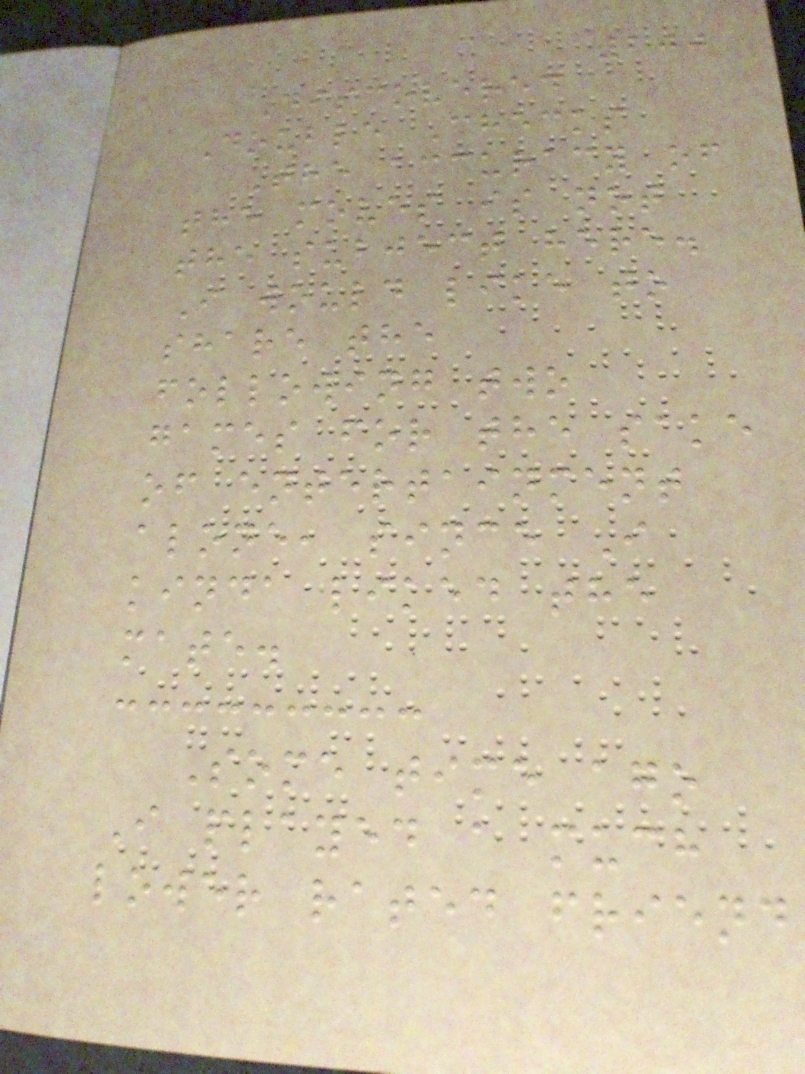200
Discovered
Double Checks
The accuracy of
the moves is not
the subject here.
I would like to
share the
following two
games for the sake
of entertainment
alone, since I
kinda liked the
mate.
Some time ago
I played a much
lower rated friend
